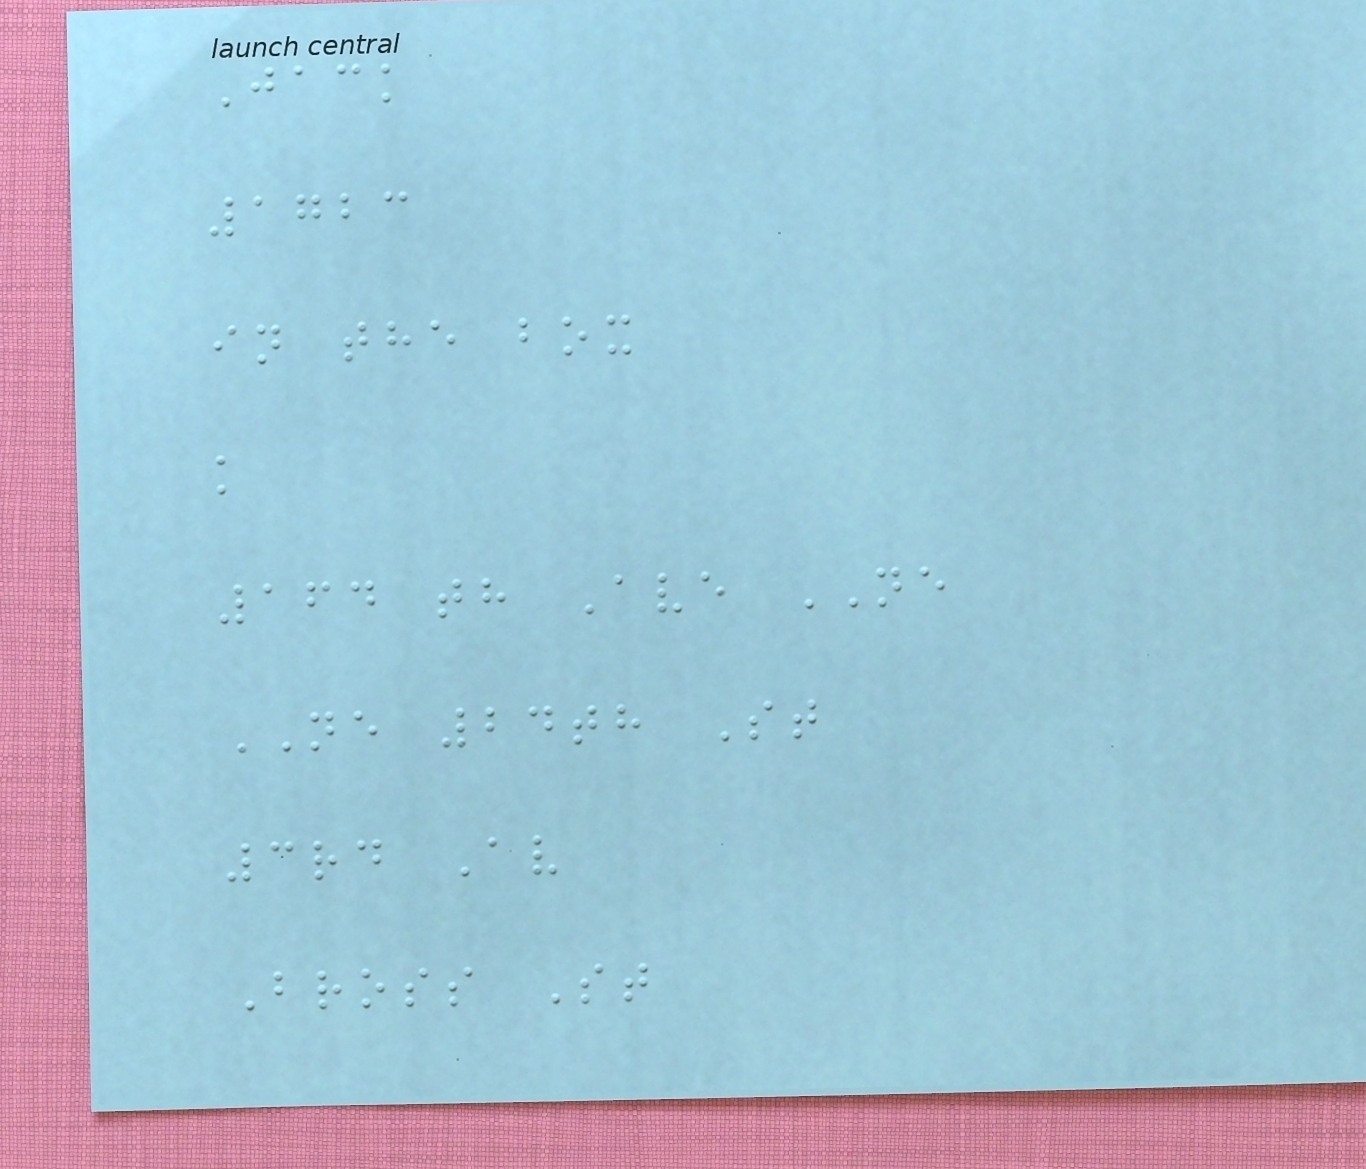Jack
1723
in the box
k
164 th Ave NE
NE 24th St
3rd Av
Bross St
